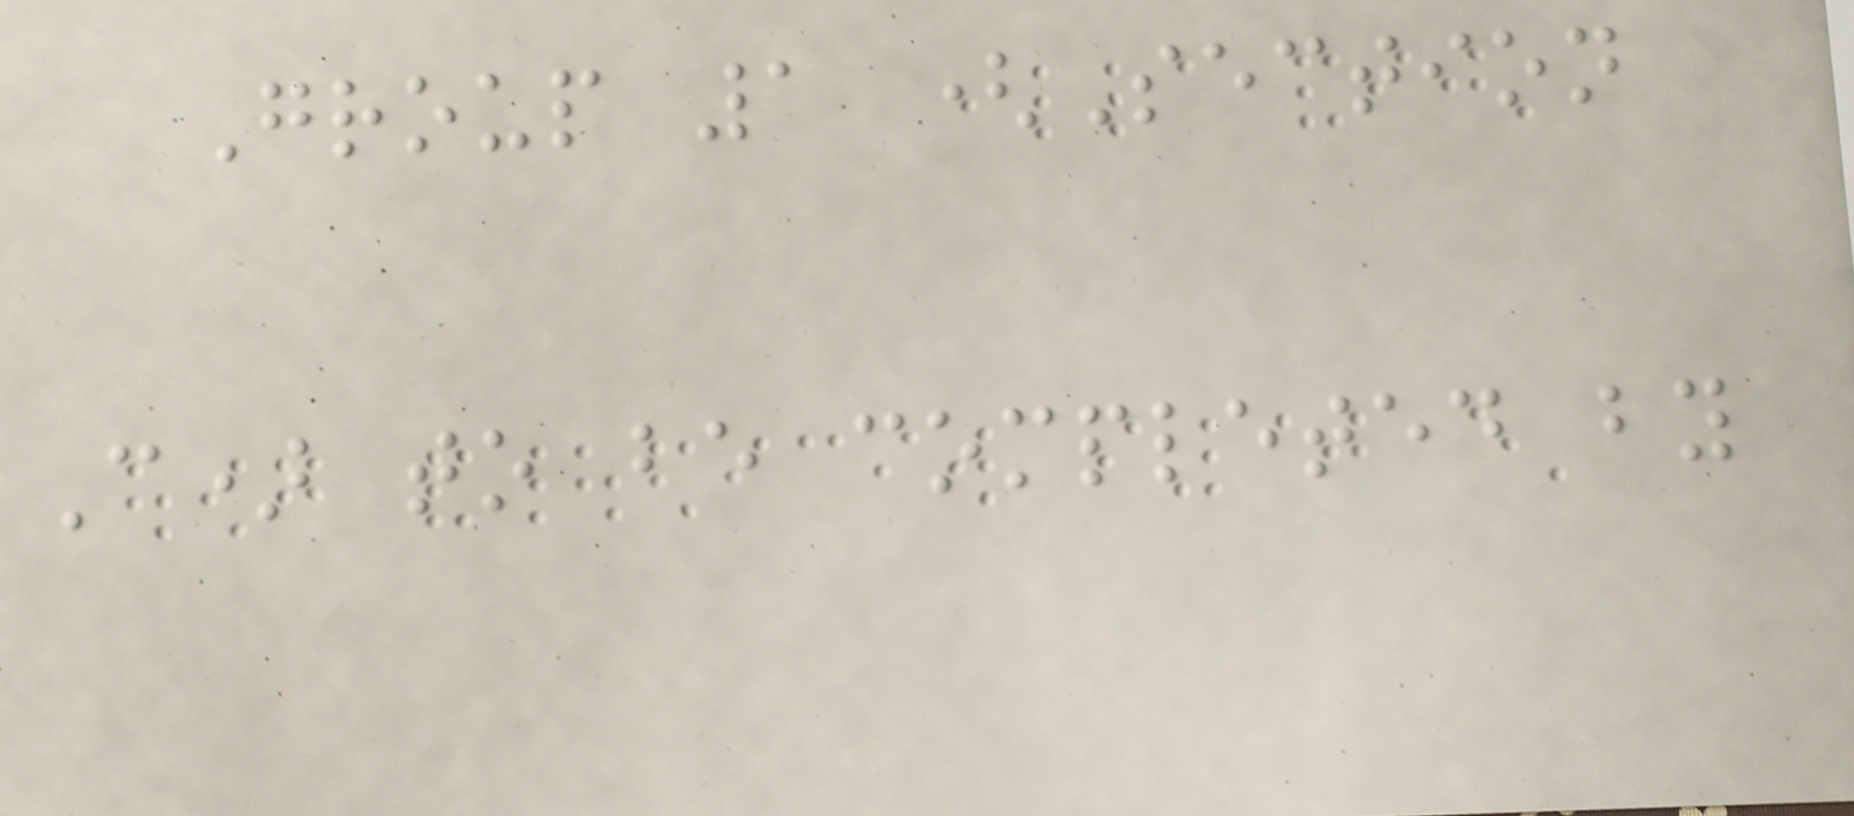Group 1 (Section
C) to be completed by
